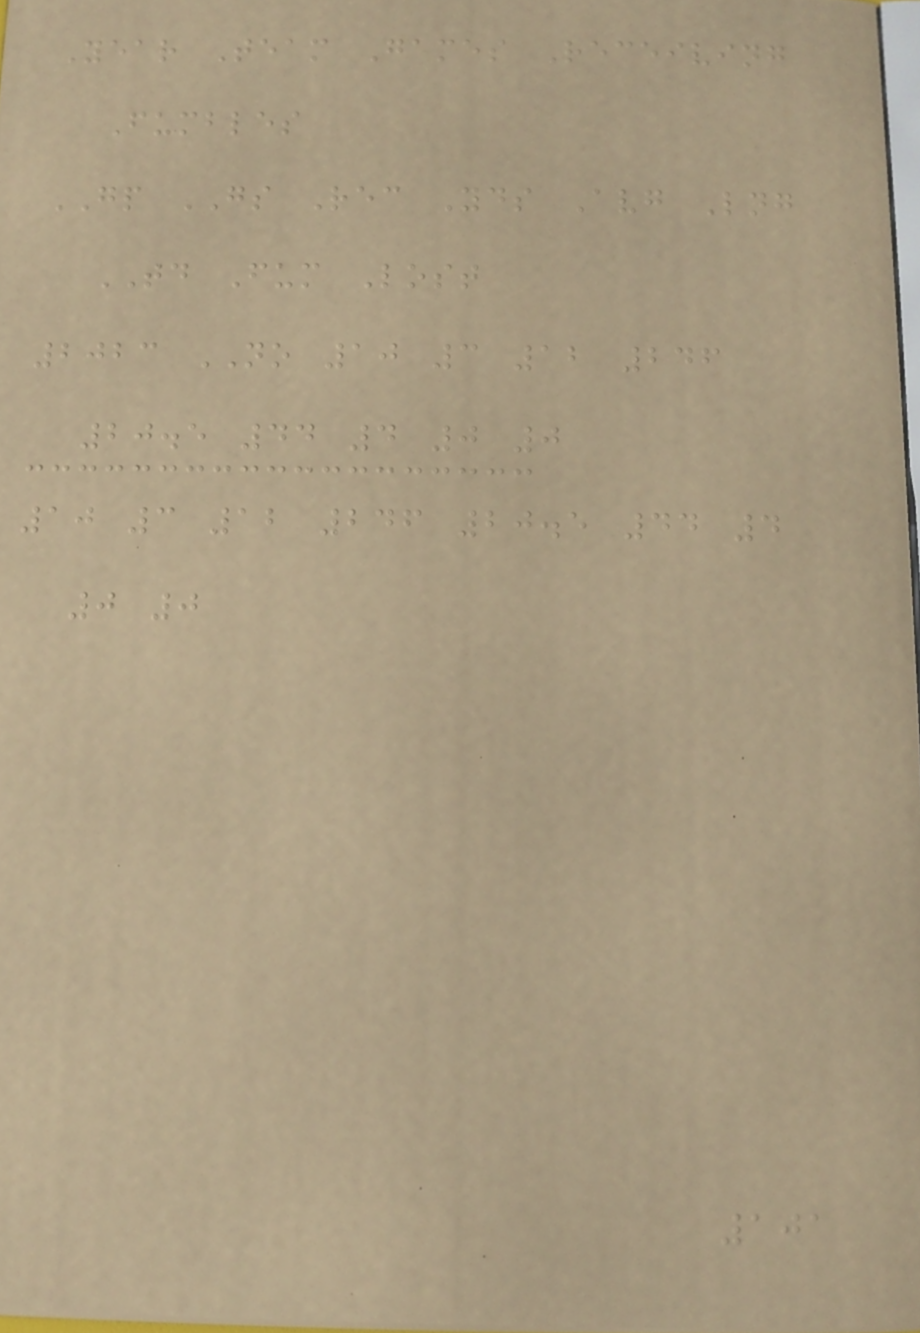Year Team Games Receiving
Fumbles
GP GS Rec Yds Avg Lng
TD Fum Lost
2023 NO 10 3 12 246
20.5 44 4 0 0
10 3 12 246 20.5 44 4
0 0
101
